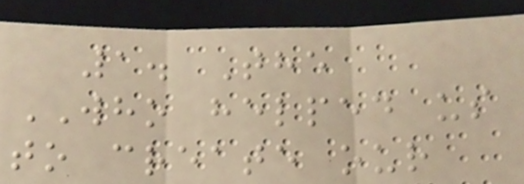1. The
WHO helped us
to create our
